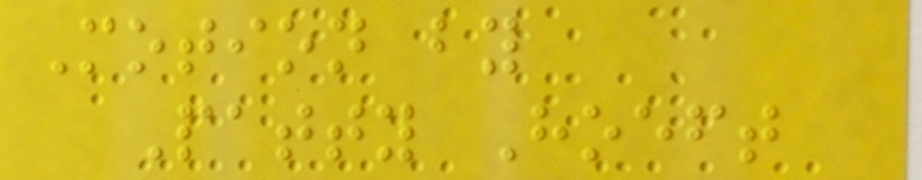Motion by
Patty Hoeft
